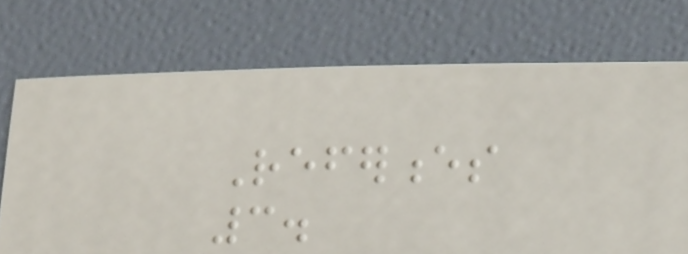References
3.
